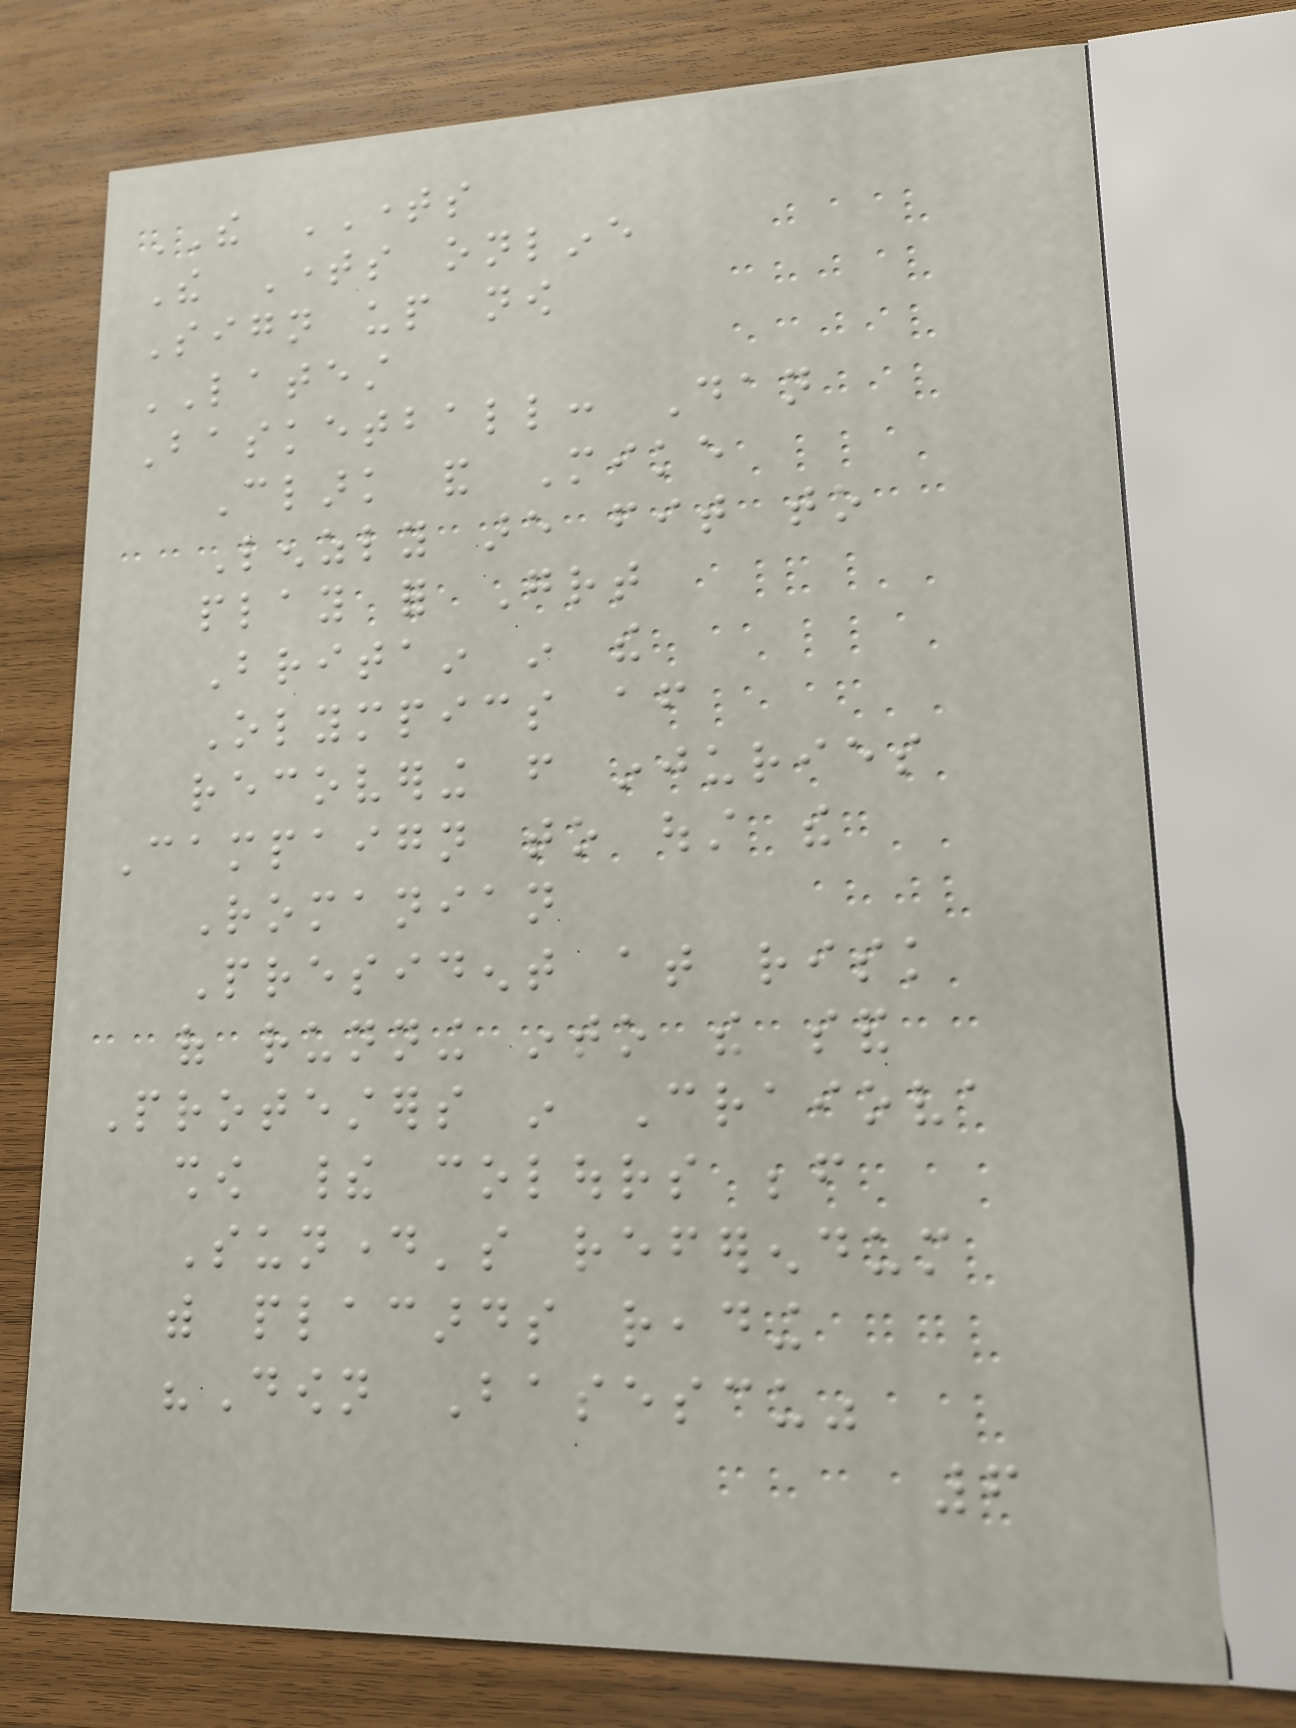THE TIMES
The Times online
Sign up now
LATEST
Basketball: Dan
Clark and Mike
Lenzly are fit to
play for Great
Britain in the
Olympics after
recovering from injuries
Campaign to oust the
Romanian
President at risk
of running into the sand
Protesters in Craiova
show their colours before
Sunday's referendum
with placards reading
"Down Basescu"
6
